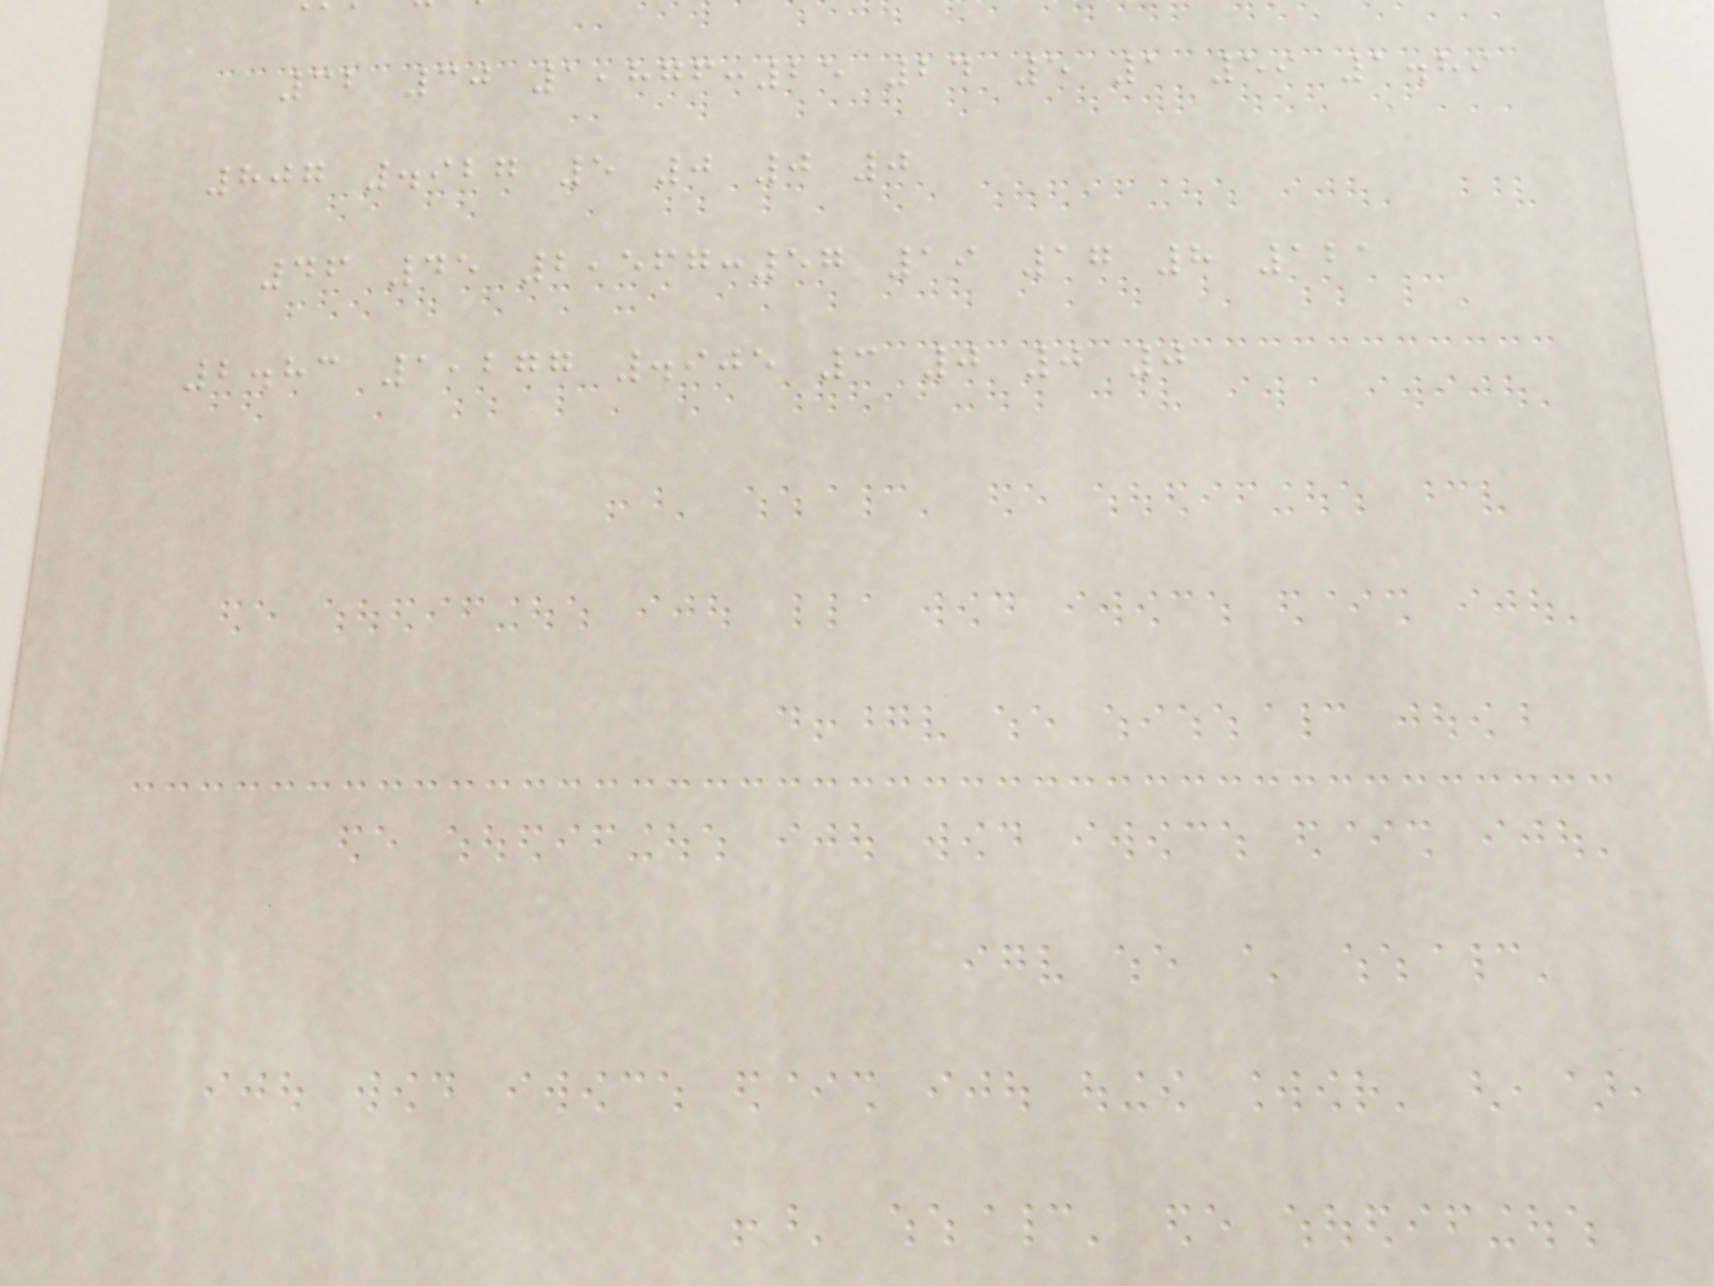32 30 1,876:25 24 5 1 59 1.89
807 .927 5 0 0 0
46 45 2,567:57 19 17 8 121
2.83 1,277 .905 3 0 0 0
